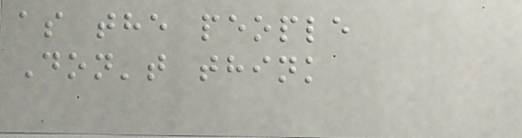as the people
Don't think
